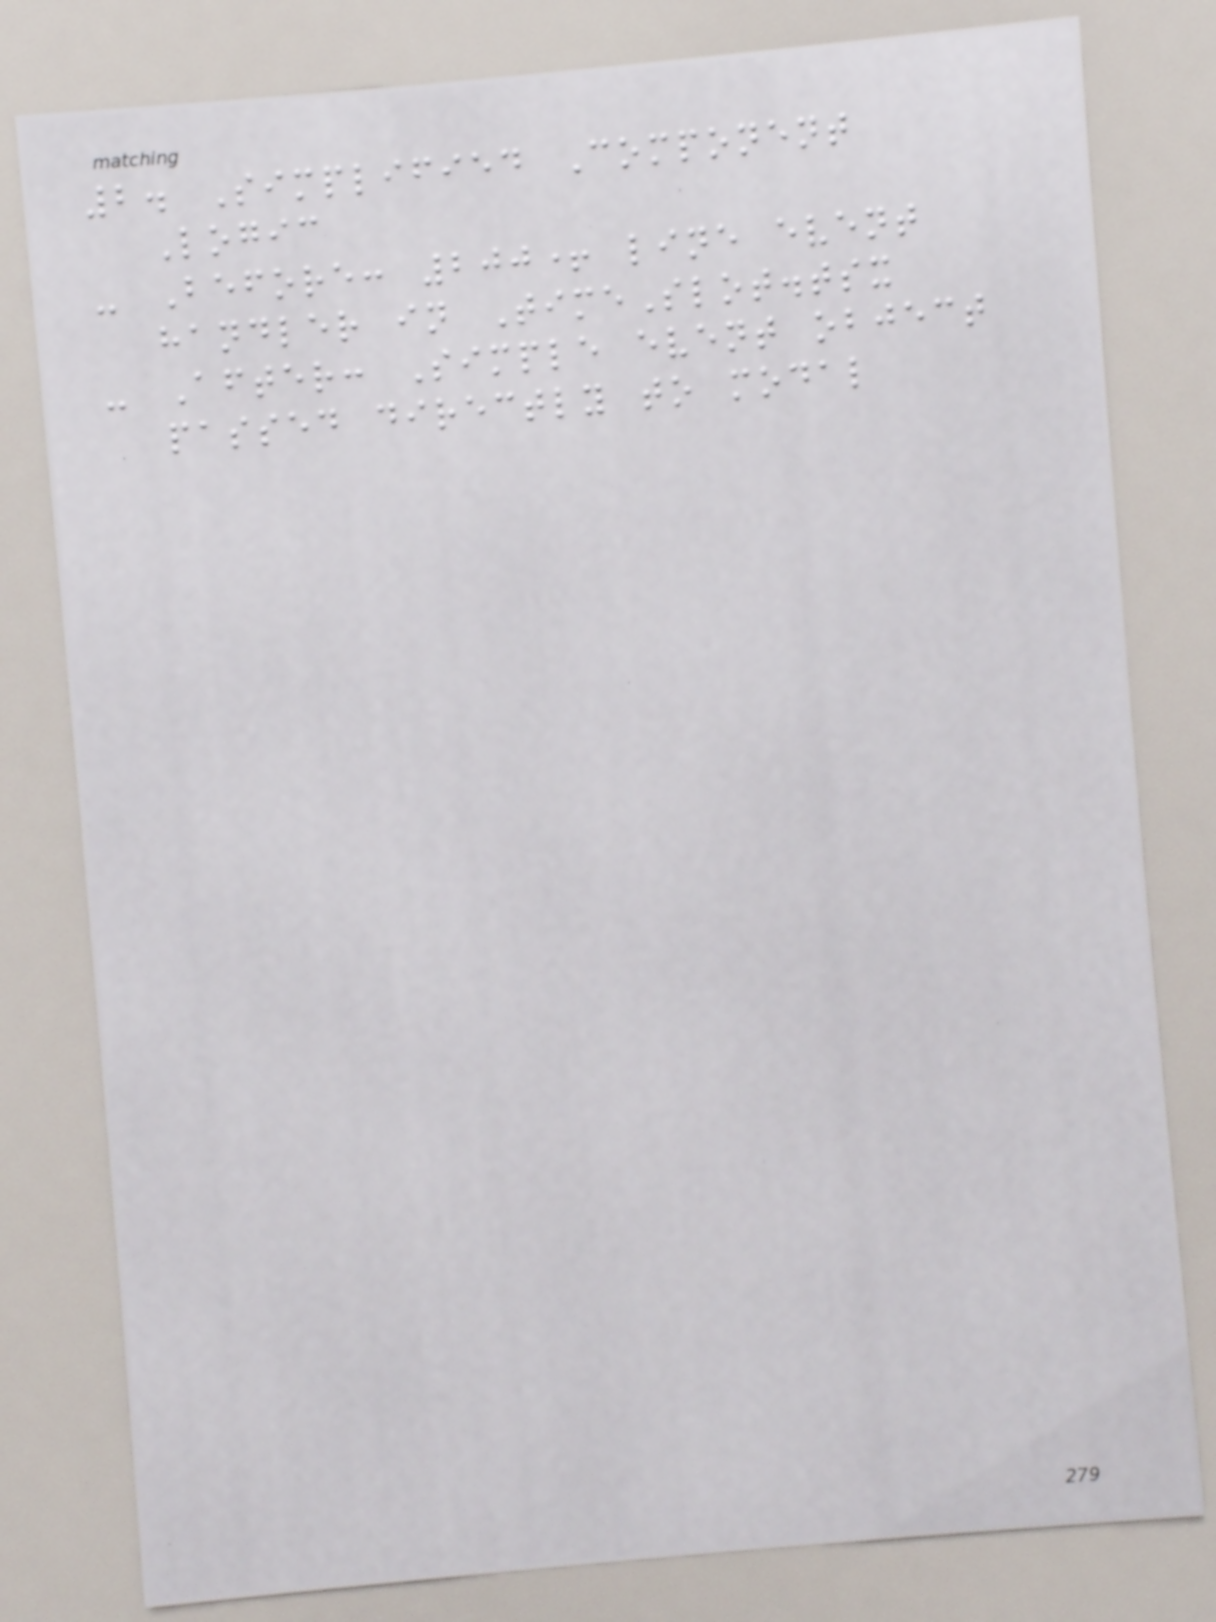2. Simplified Component
Logic
- Before: 200+ line event
handler in TimeSlot.tsx
- After: Simple event object
passed directly to modal
